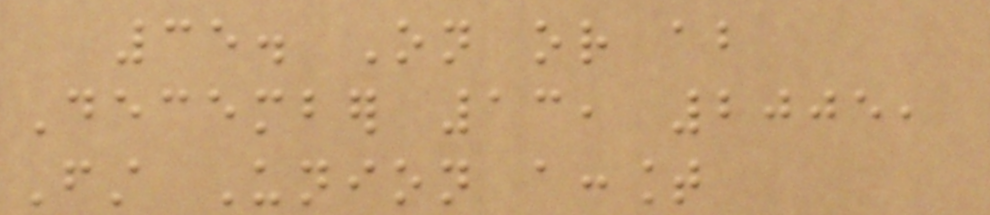35. On or about
December 13, 2005,
First Union account
